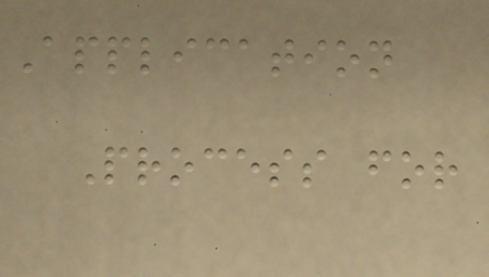Application
Process for
